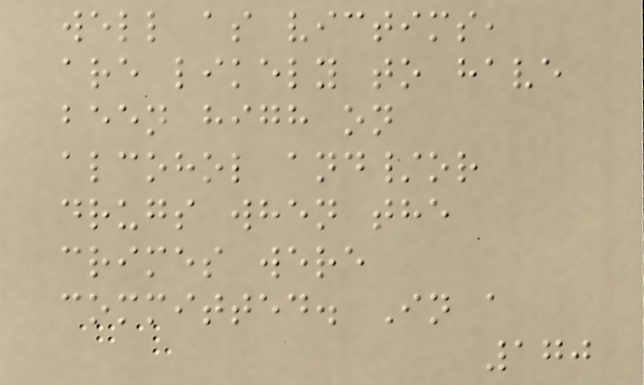well as victims,
are likely to have
been high on
alcohol and/or
drugs when the
crimes were
committed. In a
170
